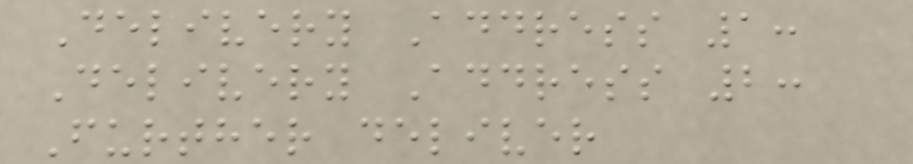Delivery Address 1:
Delivery Address 2:
Further deliver
